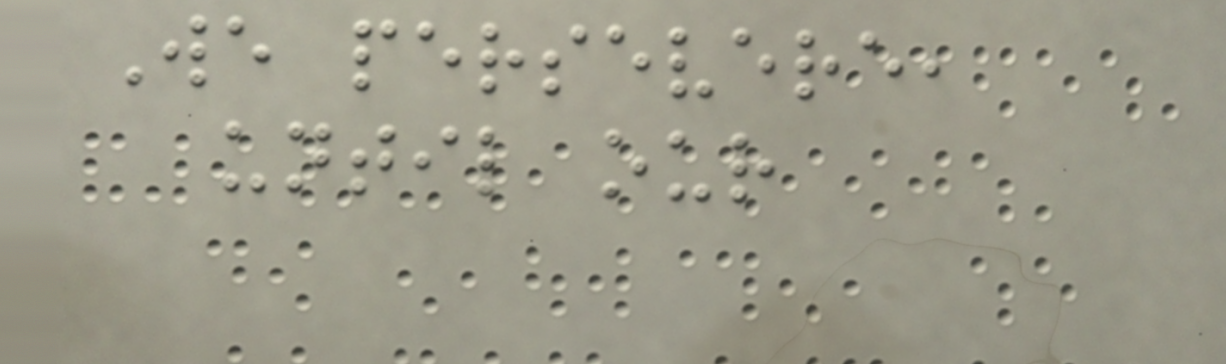We persevere,
until our
